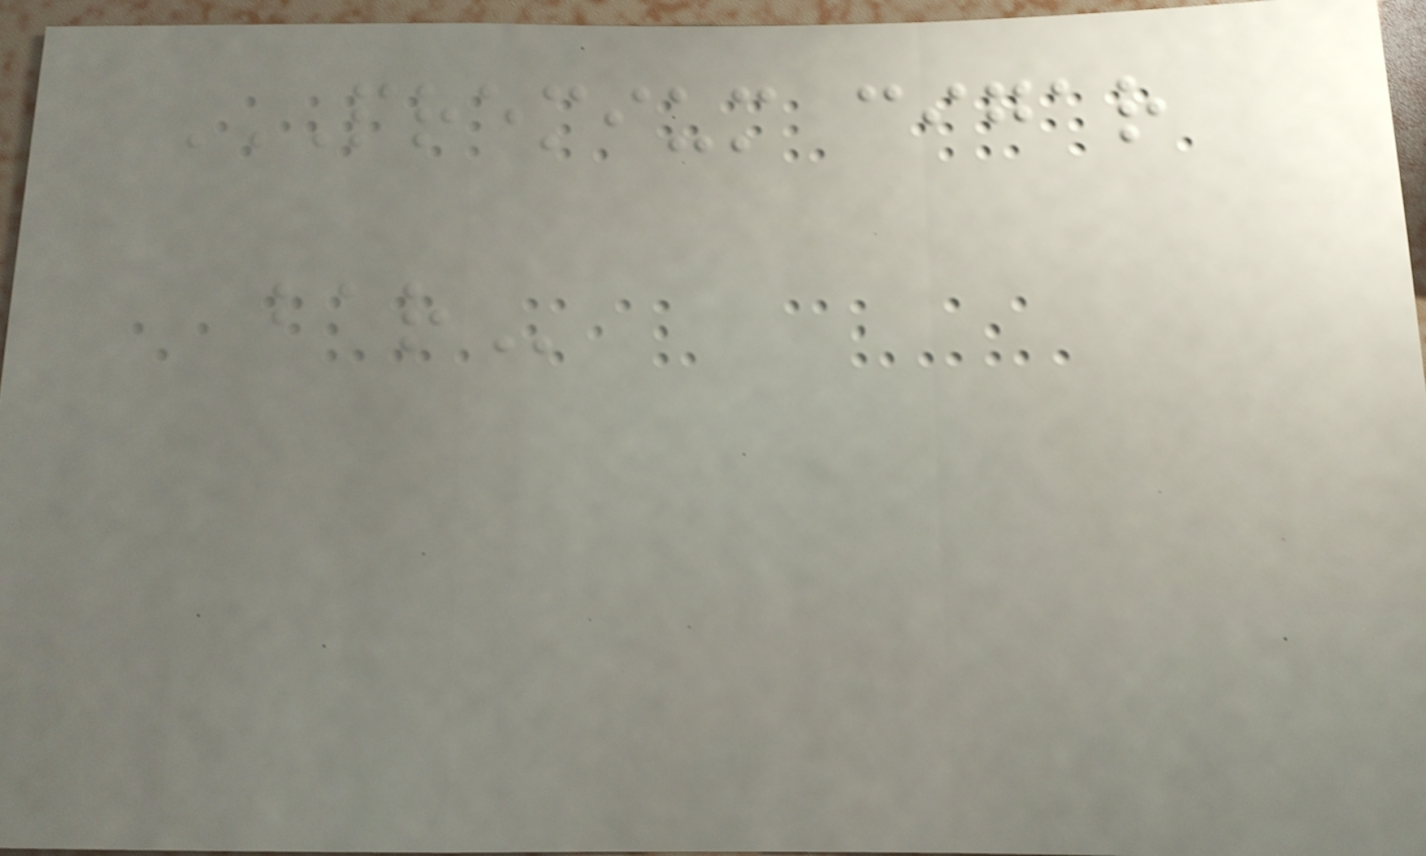PREMIUM CIGAR
BAR
